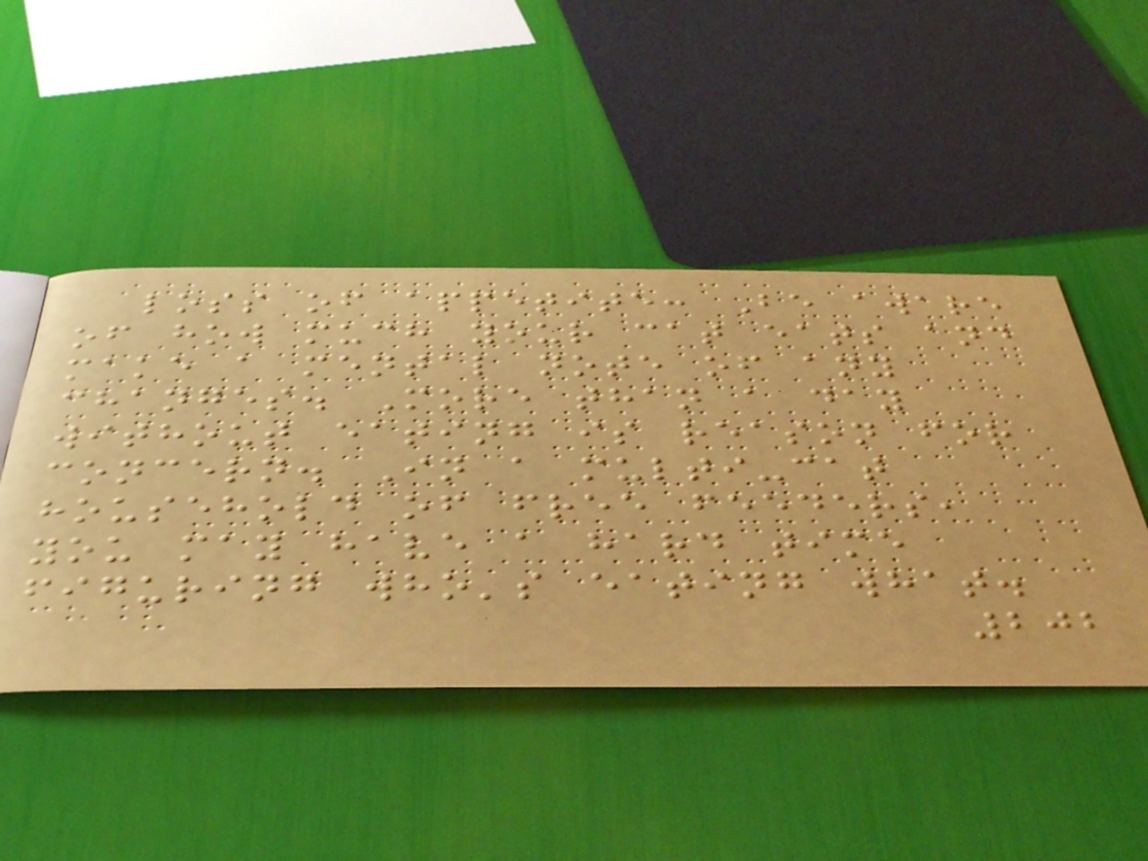loss of appetite: Be aware
of how much your cat eats and
make a mental note of any
changes. More than a day
without eating is reason for
concern. In a multi-cat
household of free feeders,
you may have a hard time
figuring who's eating what.
202
